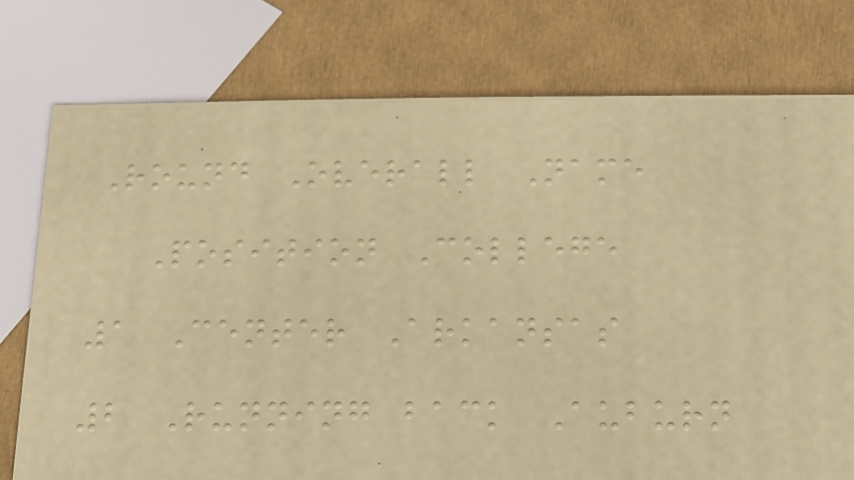Round Overall Name
Position College
1 Center Arkansas
2 Running back Auburn
